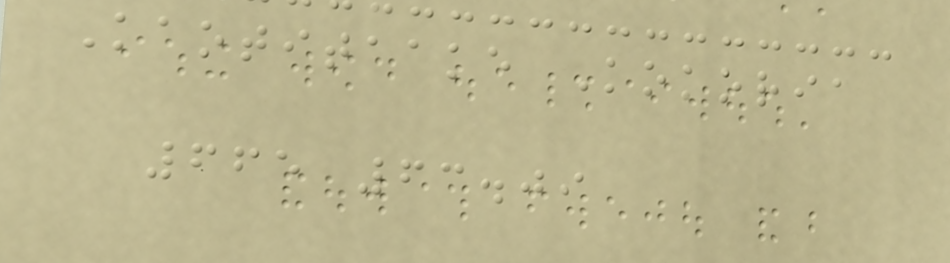Kaotitaake Kokoria
665 63.09
